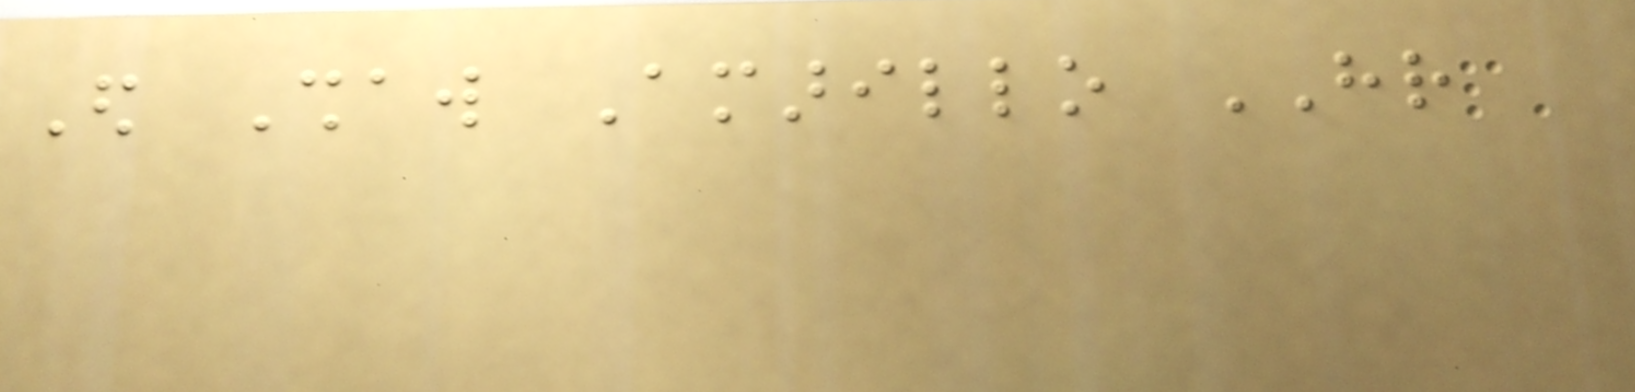Ed Shaw Amarillo HR
